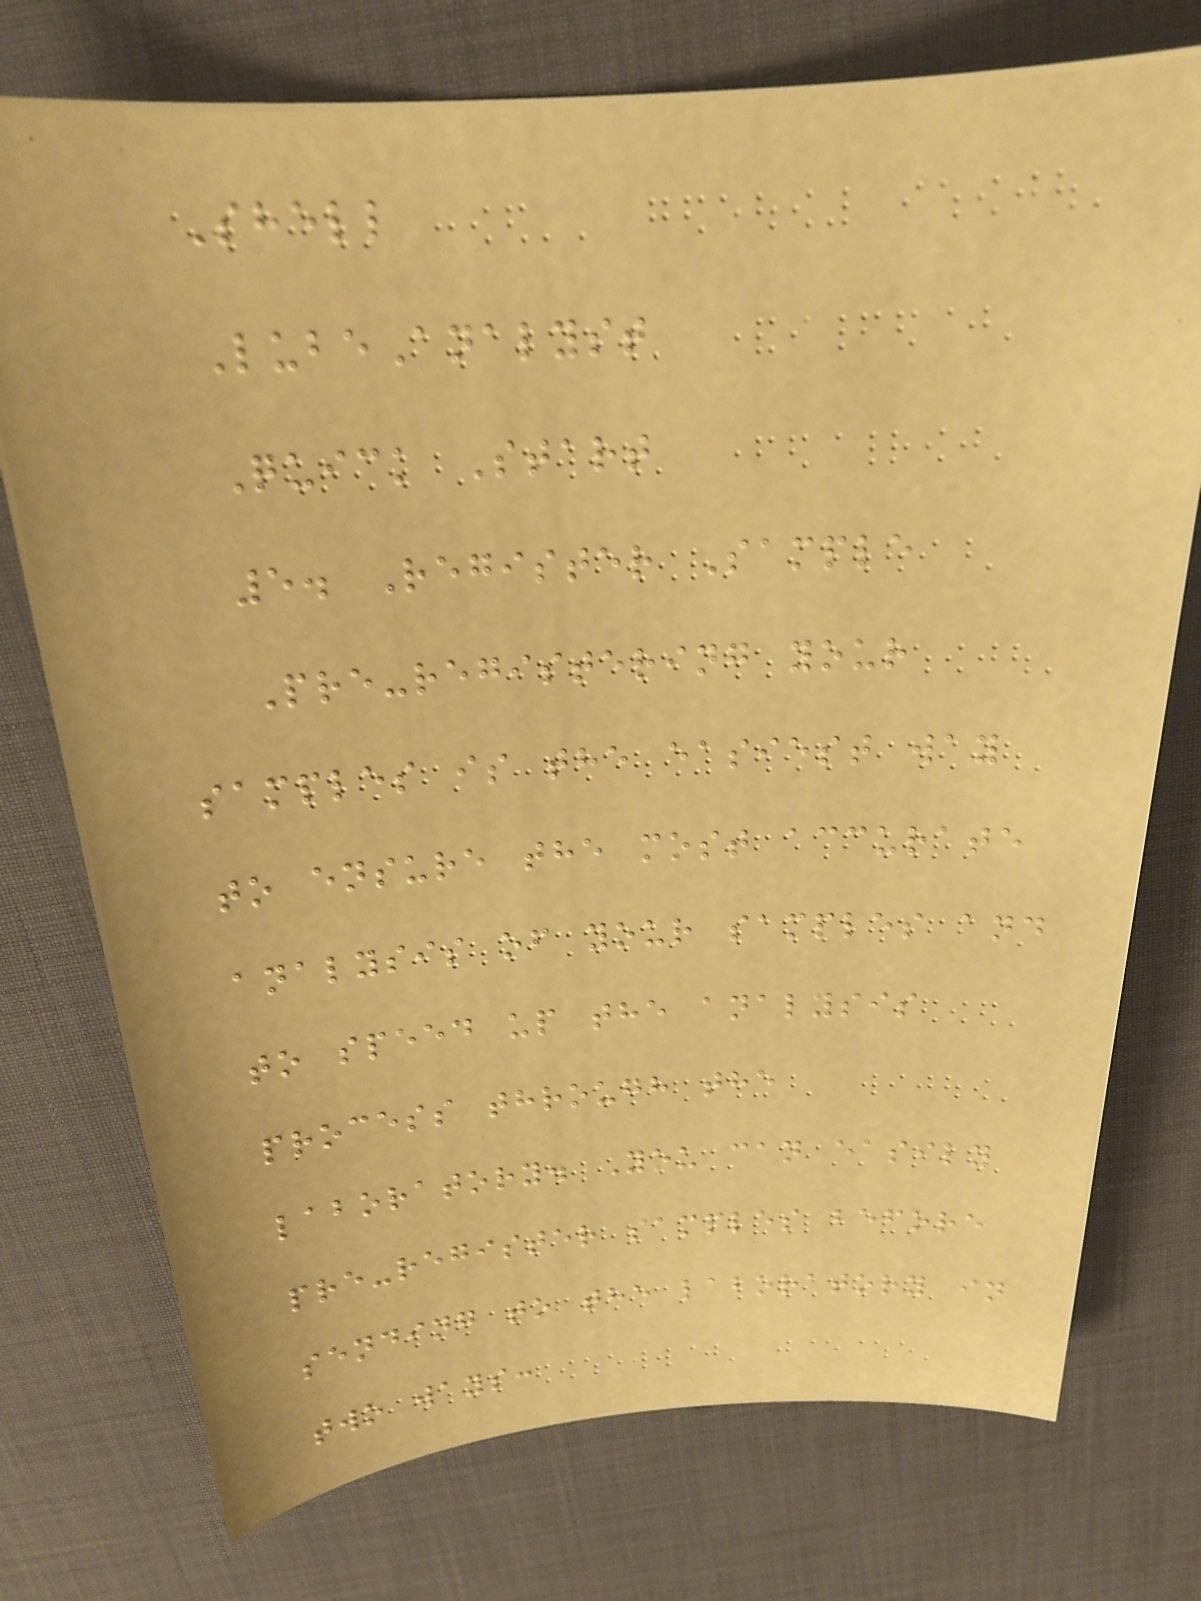Shell
LubeAnalyst
Quick Start
5. Register Sample
Pre-registering your
samples is the easiest way
to ensure the most accurate
analysis of your samples and
to speed up the analysis
process through the
laboratory. You can easily
pre-register samples before
sending to the laboratory in
two ways:
